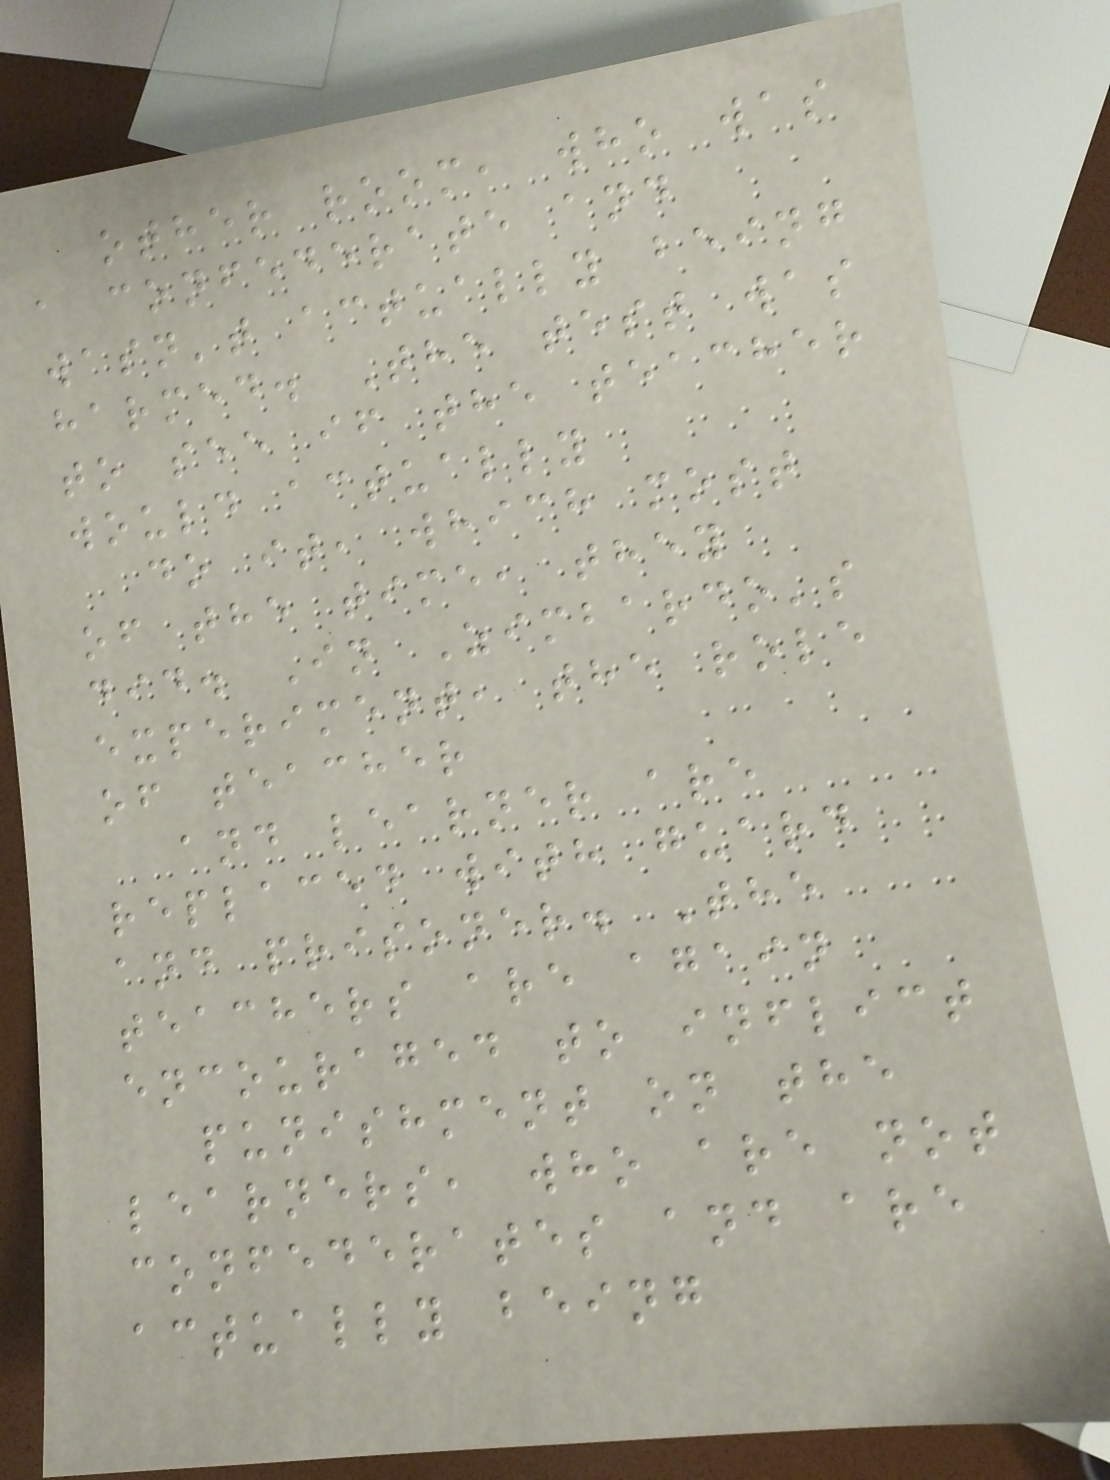other room, who was
a confederate and
wasn't actually being
harmed. The test was
to see if the teacher
would actually
do it, which most
of the time, they
did. In Zimbardo's
experiment, the role
of teacher
and learner are
replaced with guard
and prisoner. The
teachers are again
encouraged to inflict
punishment on the
learners, who are not
confederates and are
actually being
